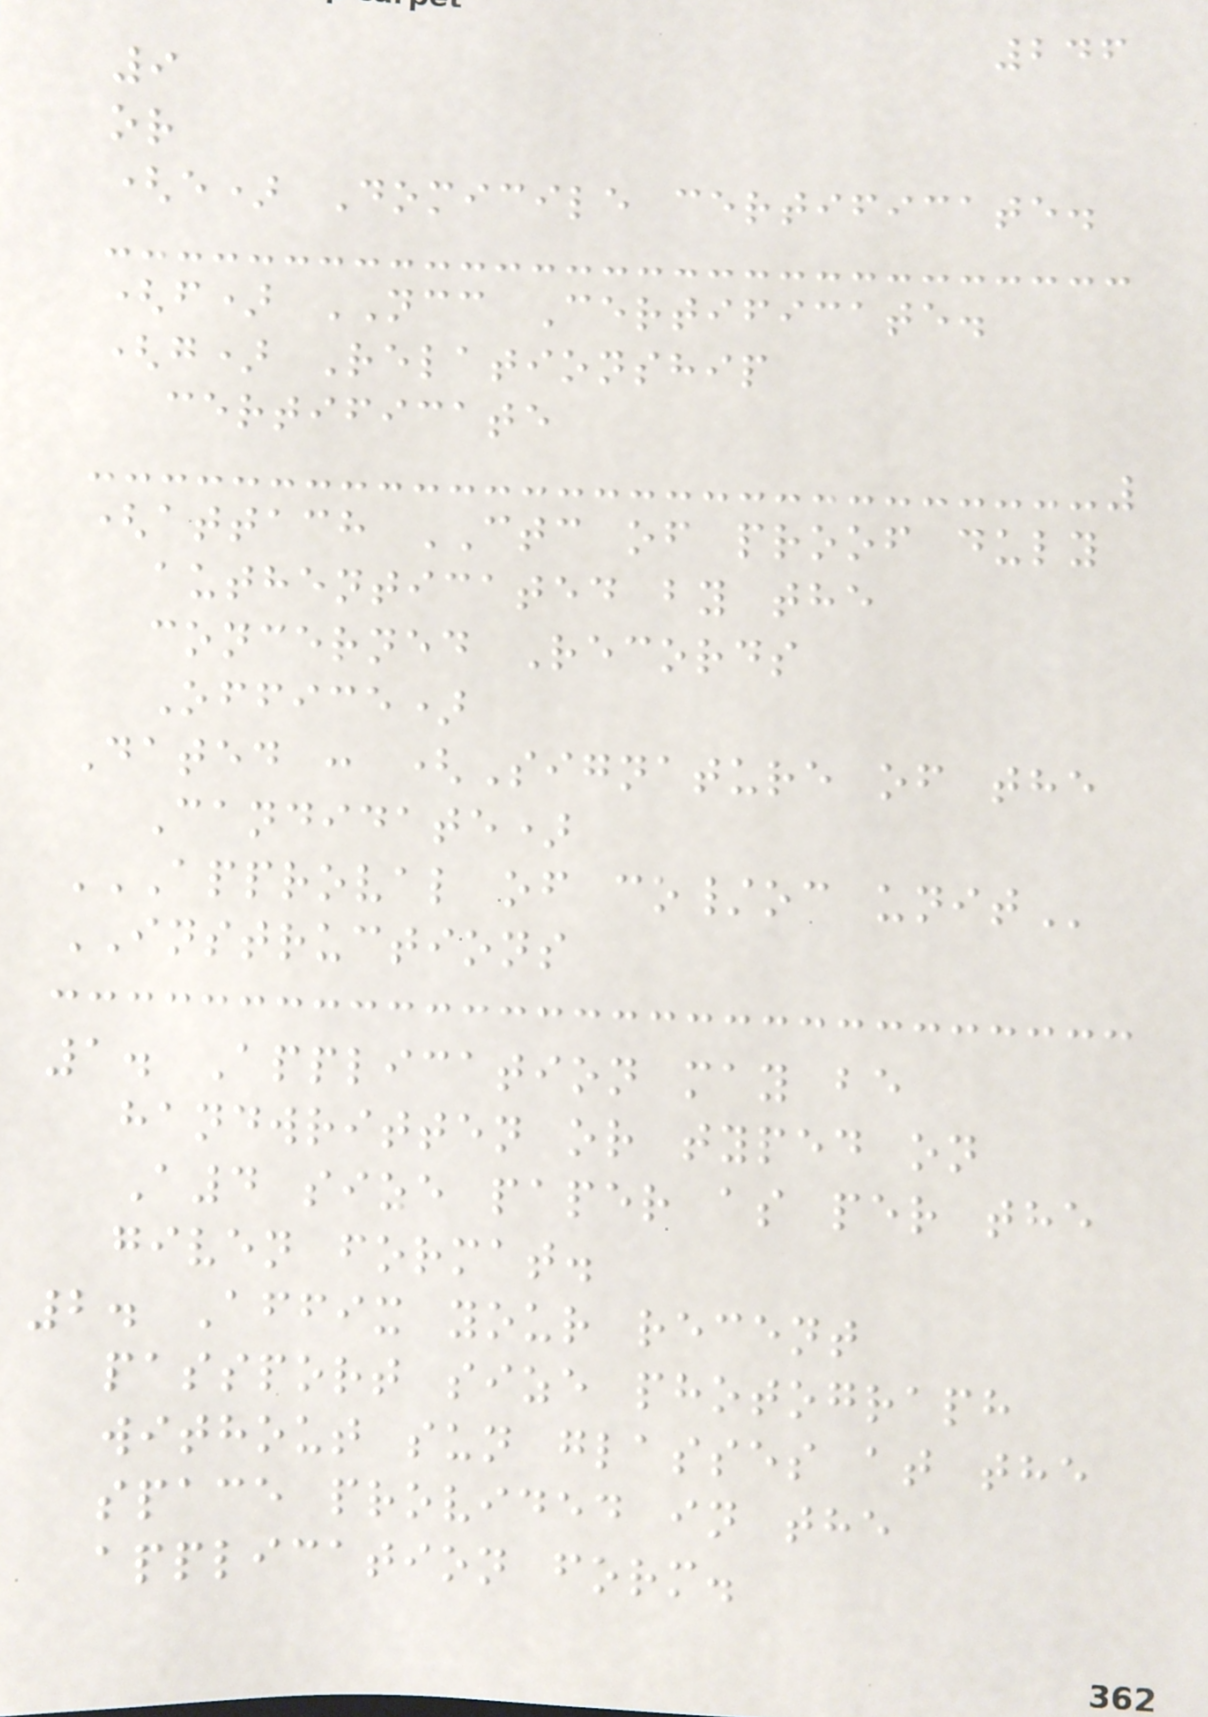246
9
or
(e) Domicile certificate.
(f) NCC Certificate.
(g) Relationship
certificate
(attach CTC of proof duly
authenticated by the
concerned Records
Office)
Dated : (Signature of the
Candidate)
APPROVAL OF CO/OC UNIT
INSTRUCTIONS
1. Application may be
handwritten or typed on
A4 size paper as per the
given format.
2. Affix your recent
passport size photograph
without sun glasses at the
space provided in the
application form.
